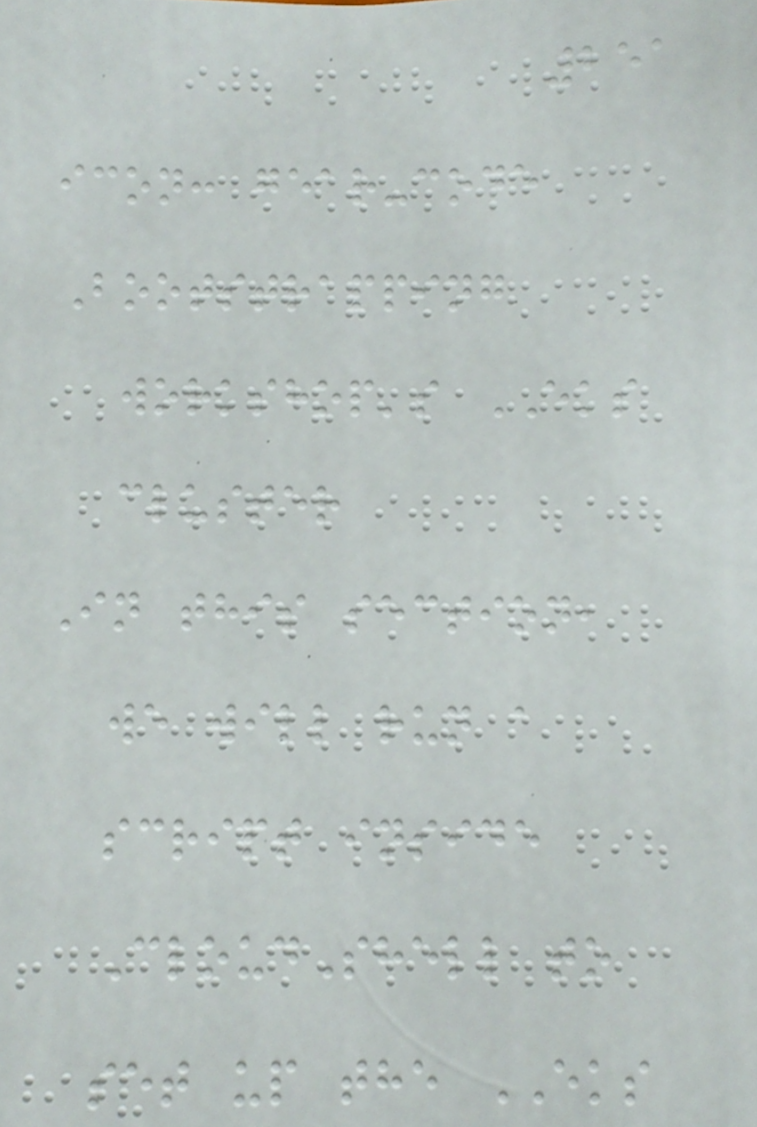251
icon: gear-code
Bootstrapping
workshop's EKS
cluster
In this section,
we will run a
script inside
CloudShell to
set up the EKS
